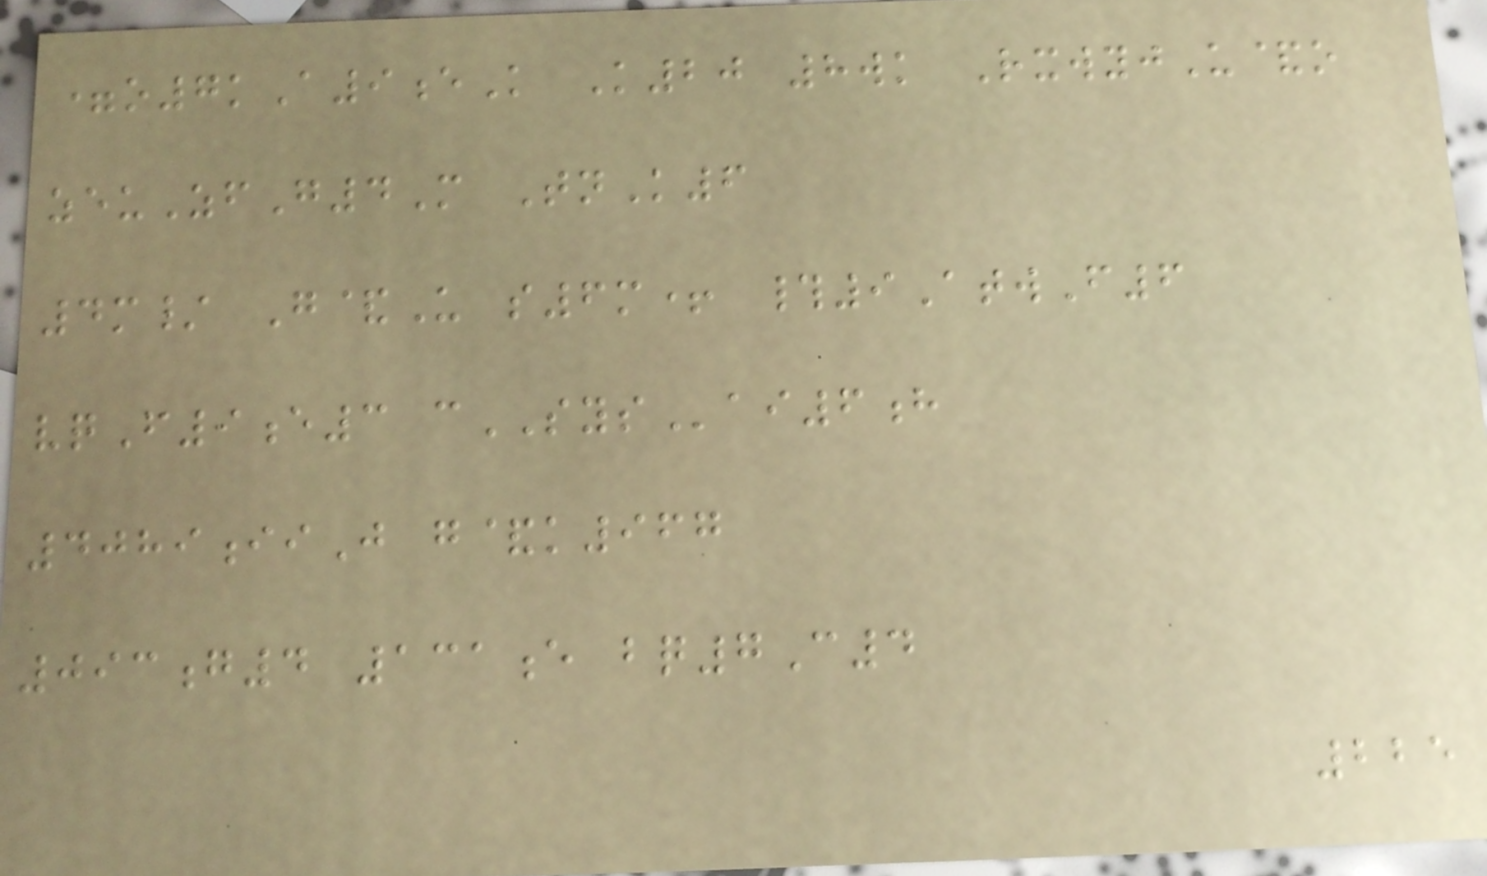=o7kA9eK K20 8wk RxwyjU&o
zeuZfG4M TnK6
4m/ G&U s6m+ #9AtwF6
vqF9e3 cSYSai6h
4089iiJ g&k967
093g4 131e bq7C4
225
